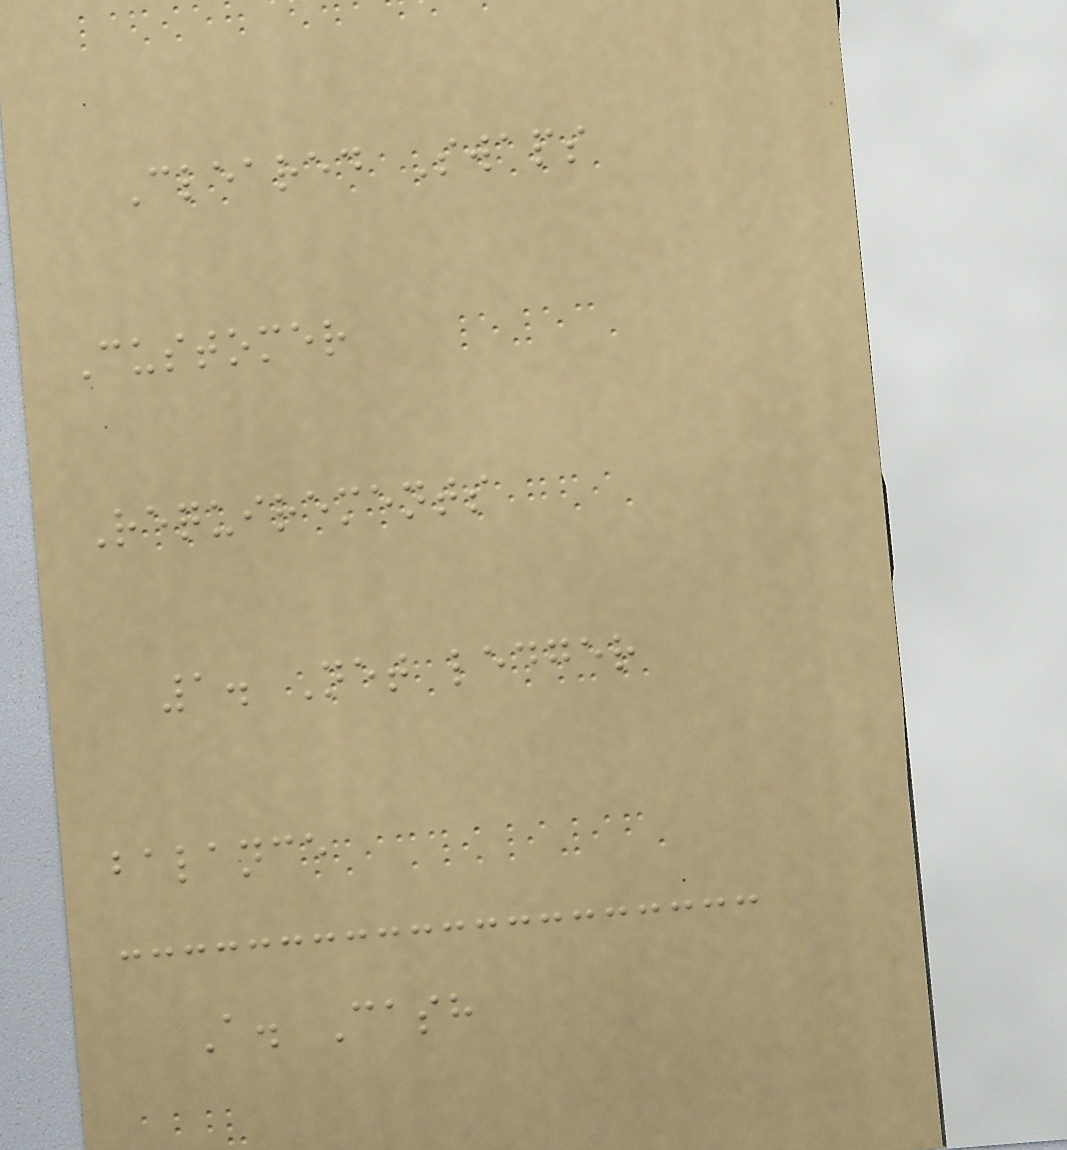Cleared Swaps
Customer
Requirements
1. Net ledger
balance
A. Cash
